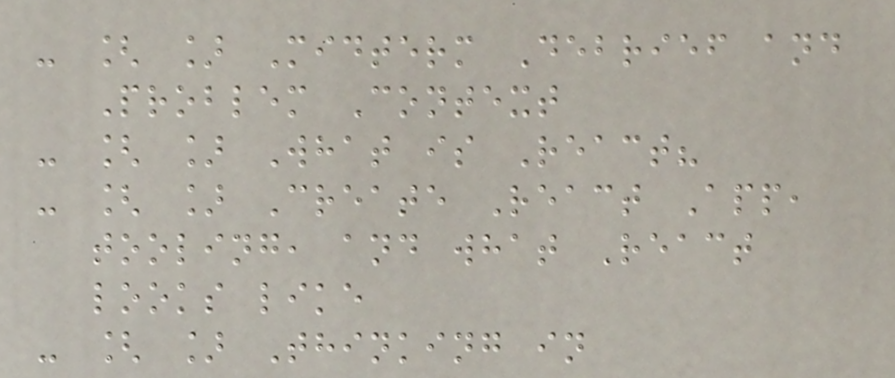- [ ] Midterm Debrief and
Problem Context
- [ ] What is React?
- [ ] Create React App,
tooling, and what React
looks like
- [ ] Thinking in
